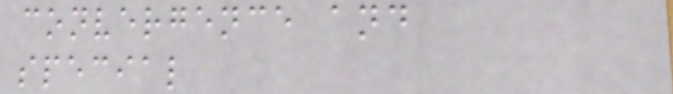convergence and
special
